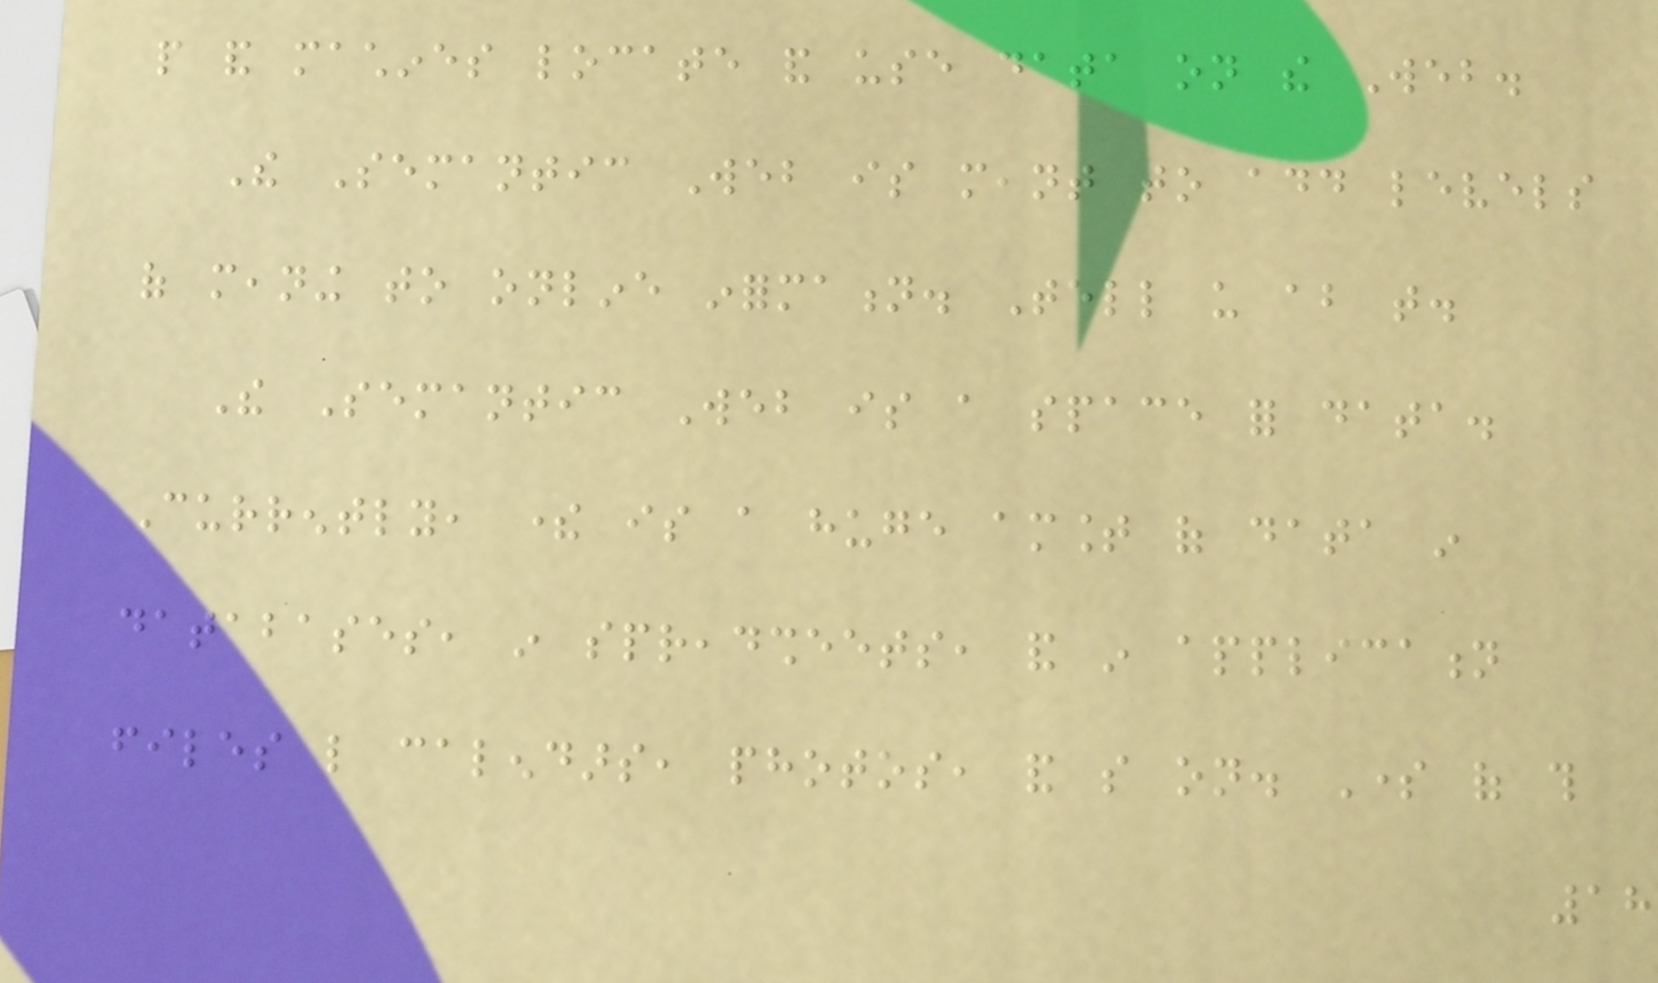people and machines locate and use data on the Web.
The Semantic Web is meant to add levels
of meaning to online information. Tell us about that.
The Semantic Web is a space for data.
Currently, there is a huge amount of data in
databases, in spreadsheets, and in application
files like calendars, photos, and so on. Some of this
18
